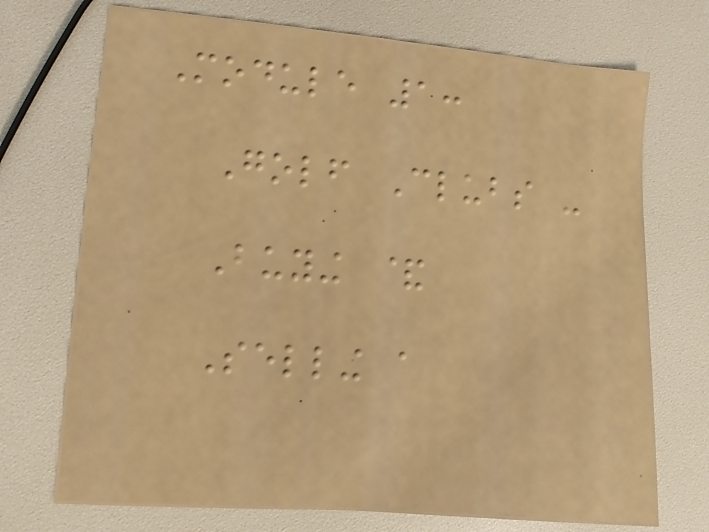Module 1:
Golf Clubs -
Buying &
Selling a
